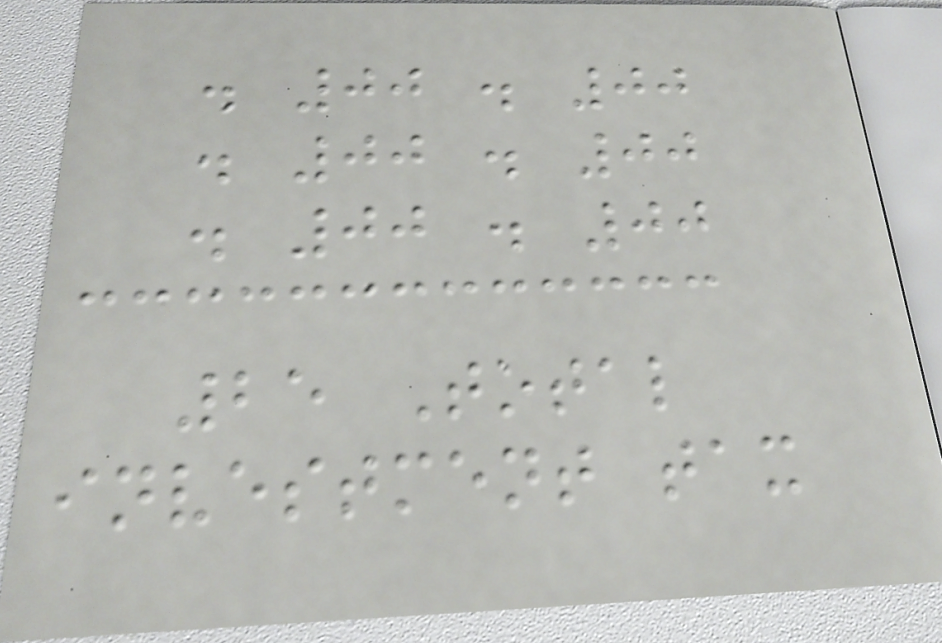. 00 . 00
. 00 . 00
. 00 . 00
25 Total
investment tax
